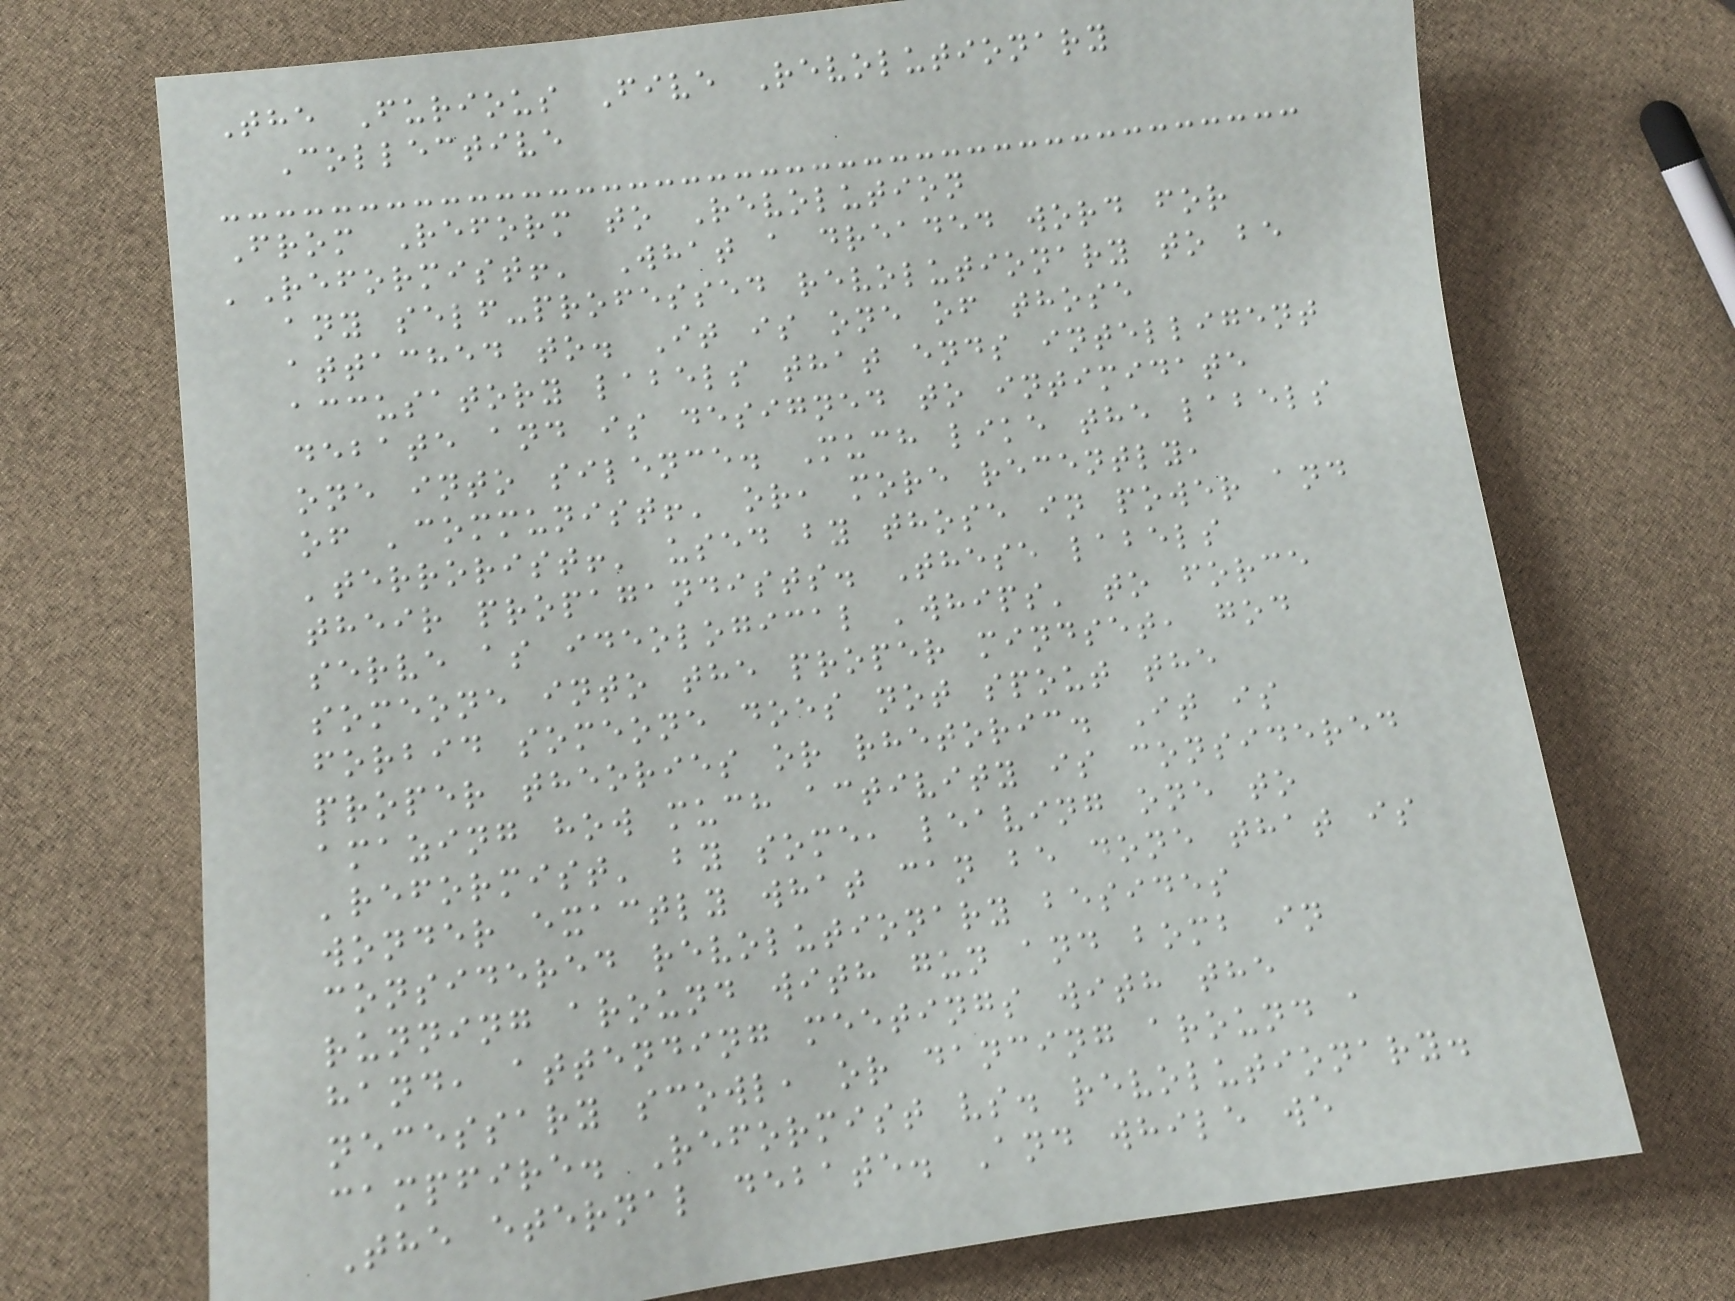The Furious Five Revolutionary
Collective
From Reform to Revolution
'Reformist!' What a dreaded word for
any self-professed revolutionary to be
attached to. It is one of those
accusatory labels that ends intelligent
debate and is designed to intimidate
one into silence. Much like the labels
of 'communist!' or, more recently,
'terrorist!' used by those in power and
their propagandists. These labels
serve as ideological 'whips' to force
someone into the proper mindset, god
forbid someone does not spout the
proper theories or rhetoric. It is
amazing how much activity is considered
'reformist' by some, leaving one to
wonder exactly what can be done that is
considered revolutionary besides
running around with gun and bomb in
hand, attending meetings with the
necessary scowl, or dancing around a
campfire. Reformist vs. revolutionary.
The eternal debate. And while we
